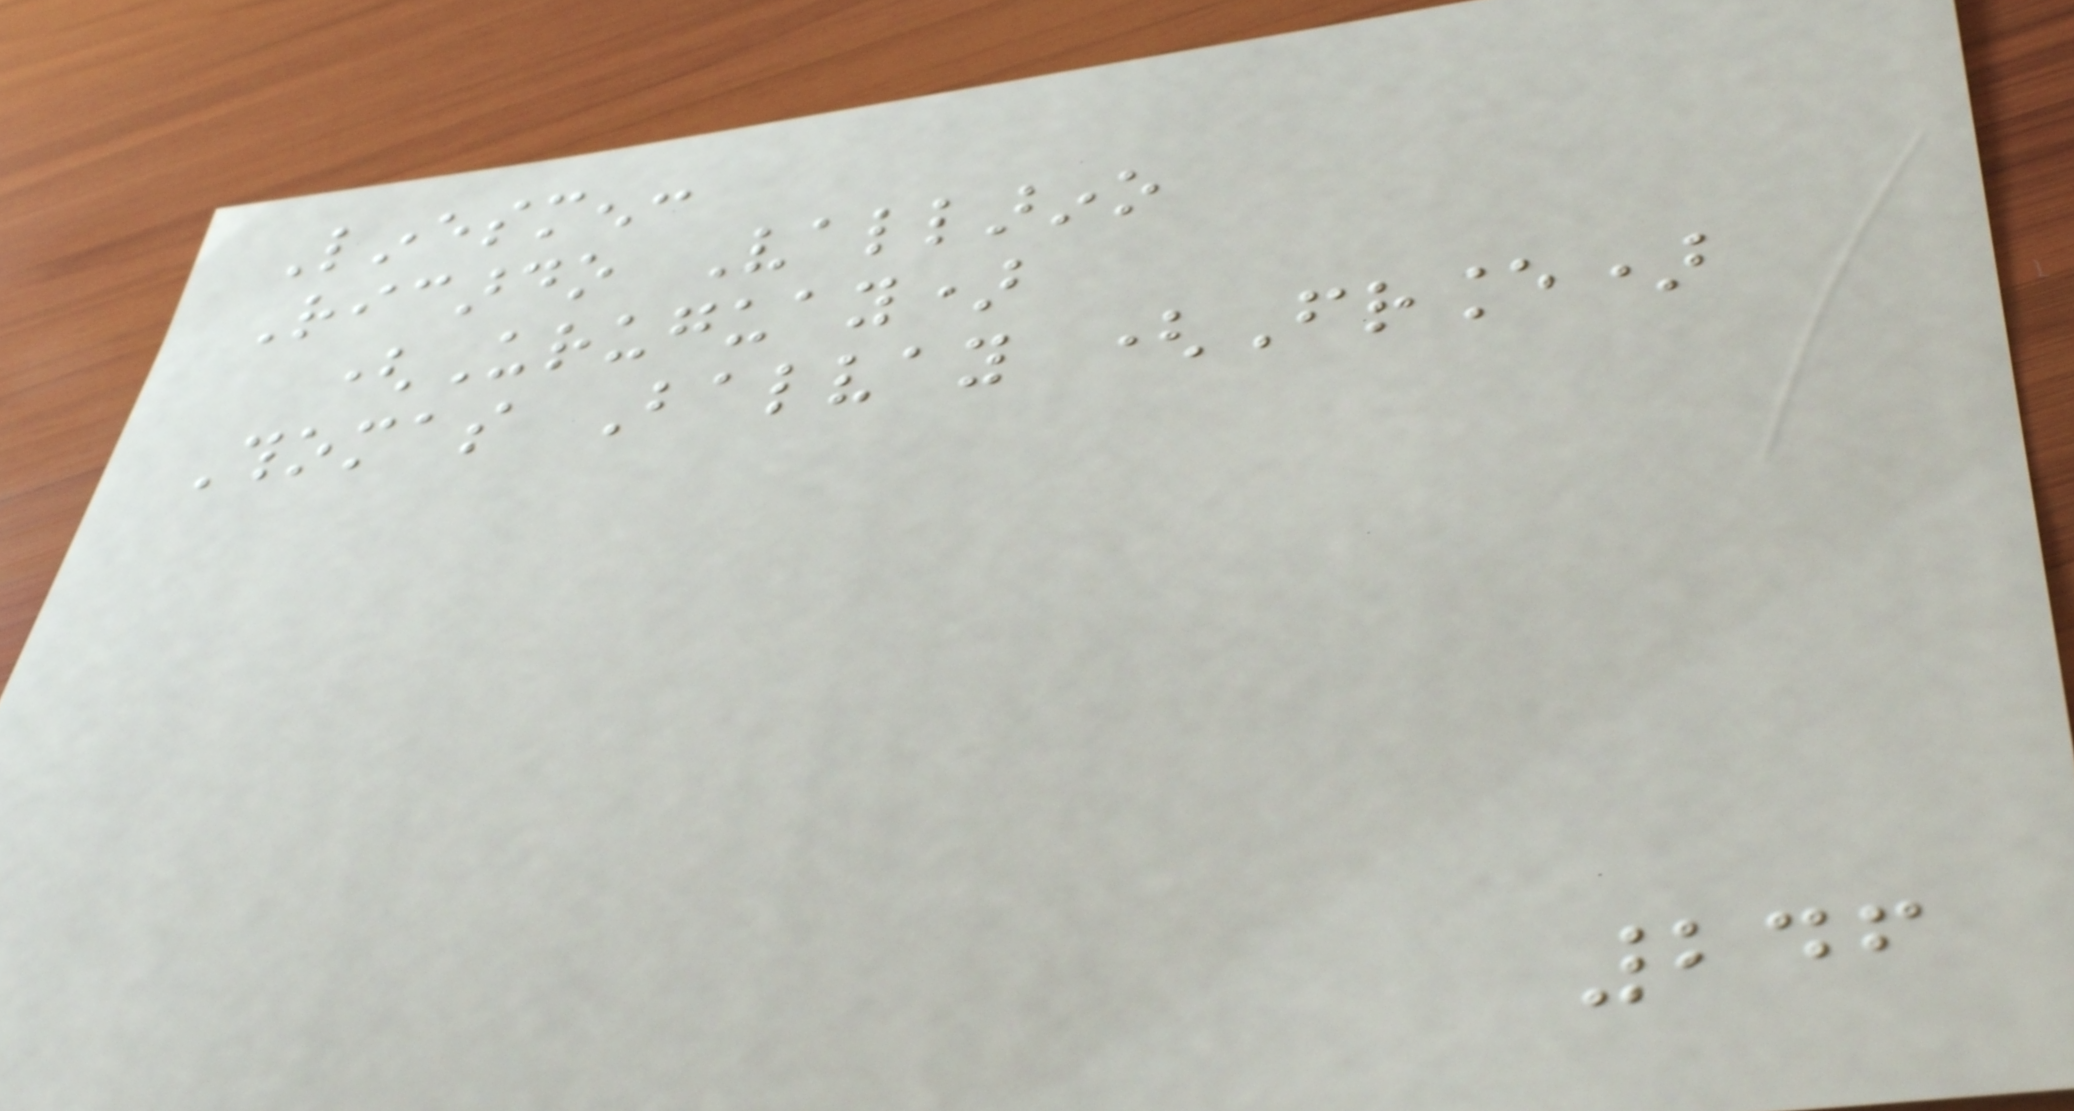Linesmen:
Ricardo Vallarino
(Uruguay)
Thomas Balvay (France)
246
